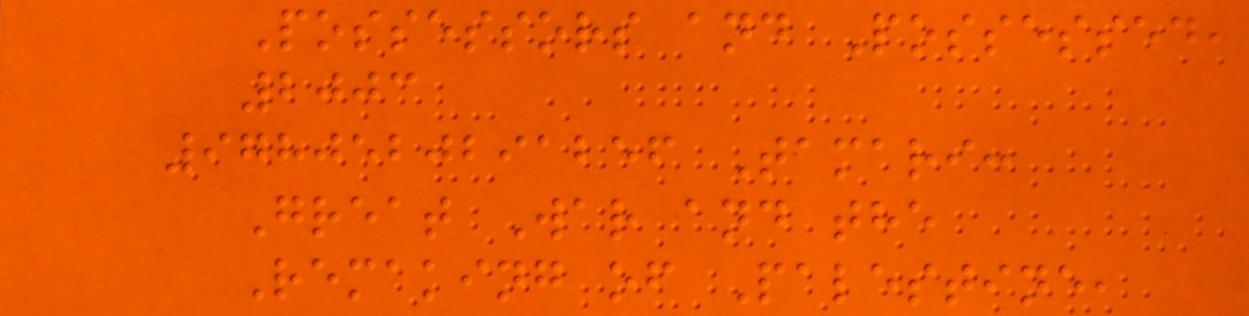Possessors and Possessed,
2003
9780520291256 Tamari:
Great War and the
Remaking of Palestine,
